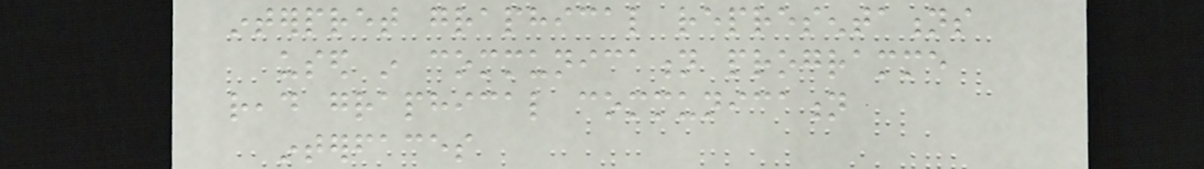interpret graphical representations
used in communication programme
read graphical communication
interfaces
